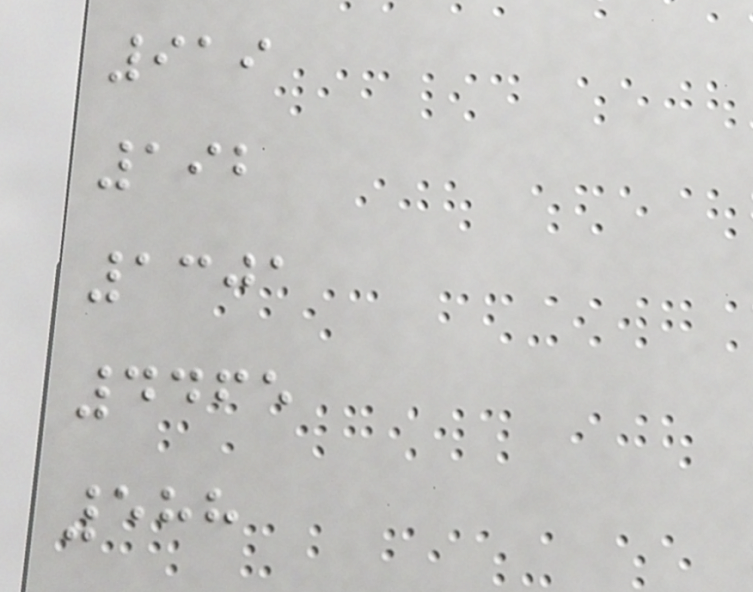919
192
1301
4465
588
